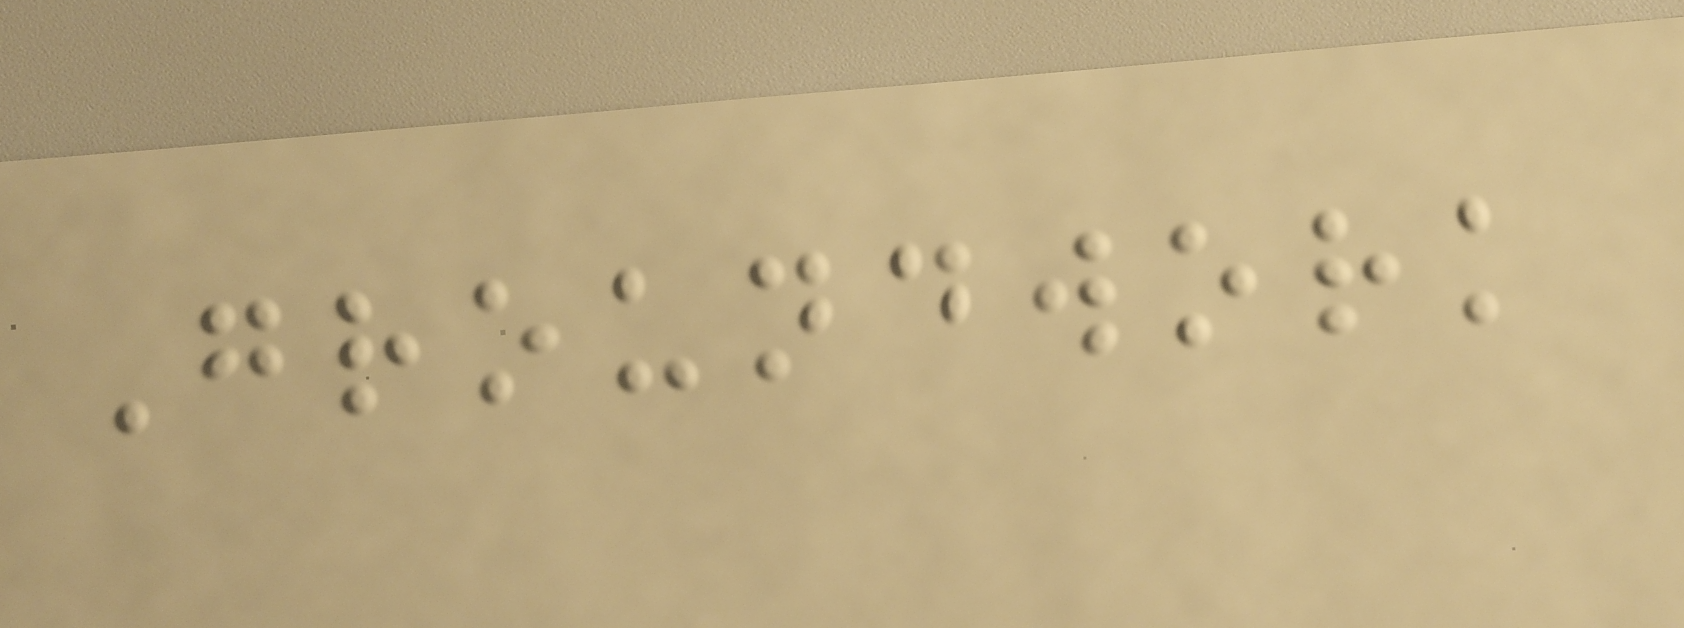Groundwork
